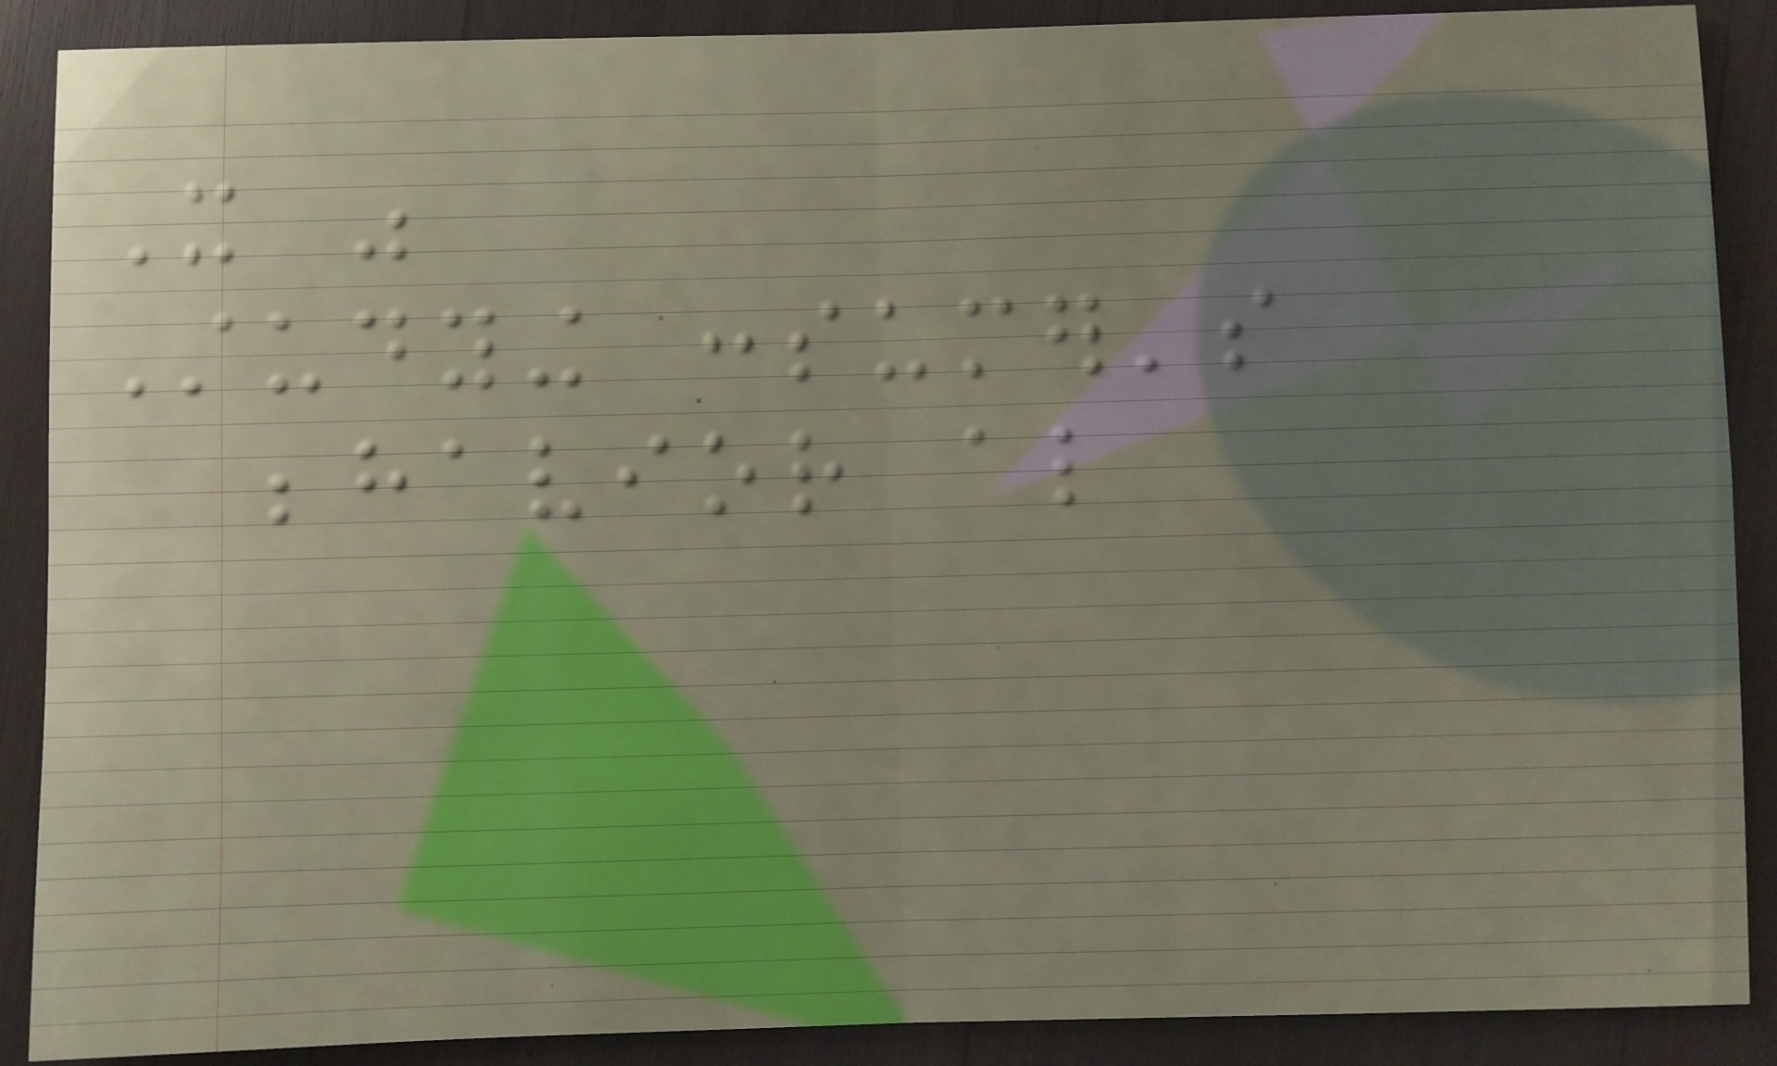It was
Studying consumer's
behavior also
